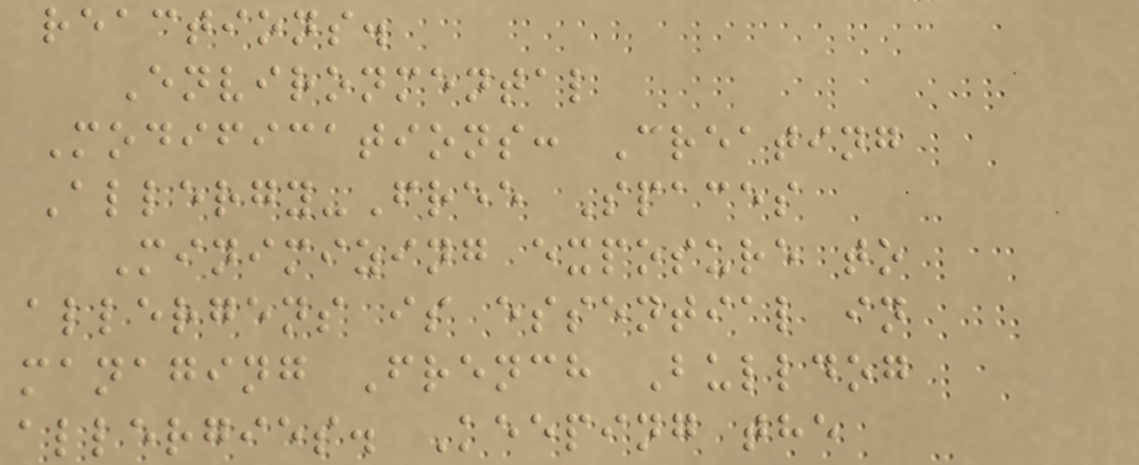reactions.
Environmental
Modifications: Creating
Allergy-Free Spaces
Minimizing exposure to
allergens is essential in
managing French Bulldog
allergies. Keeping the
